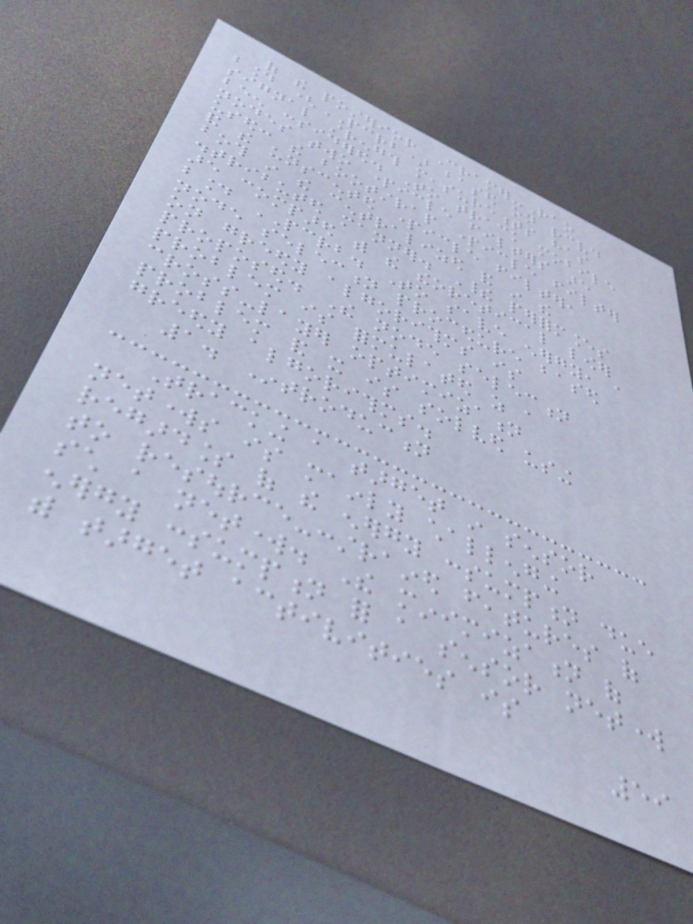of the posterior Cramer-Rao
bound (PCRB) based on received
signal strength measurements has
been considered. To track mobile
nodes two particle filters are
used: the bootstrap particle filter
and the unscented particle filter,
both in the centralized and in the
distributed manner. Their performances
are compared with the theoretical lower
bound PCRB. To save energy, a
node selection procedure based
on greedy algorithms is
proposed. The node selection
problem is formulated as a
cross-layer optimization
problem and it is solved using
greedy algorithms.
1. Introduction
Tracking a target in sensor
networks is mainly challenging
regardless of the energy consumption due
to resource-constrained features of
such a network. The minimization of
energy consumption for a sensor network
with target activities is
59
